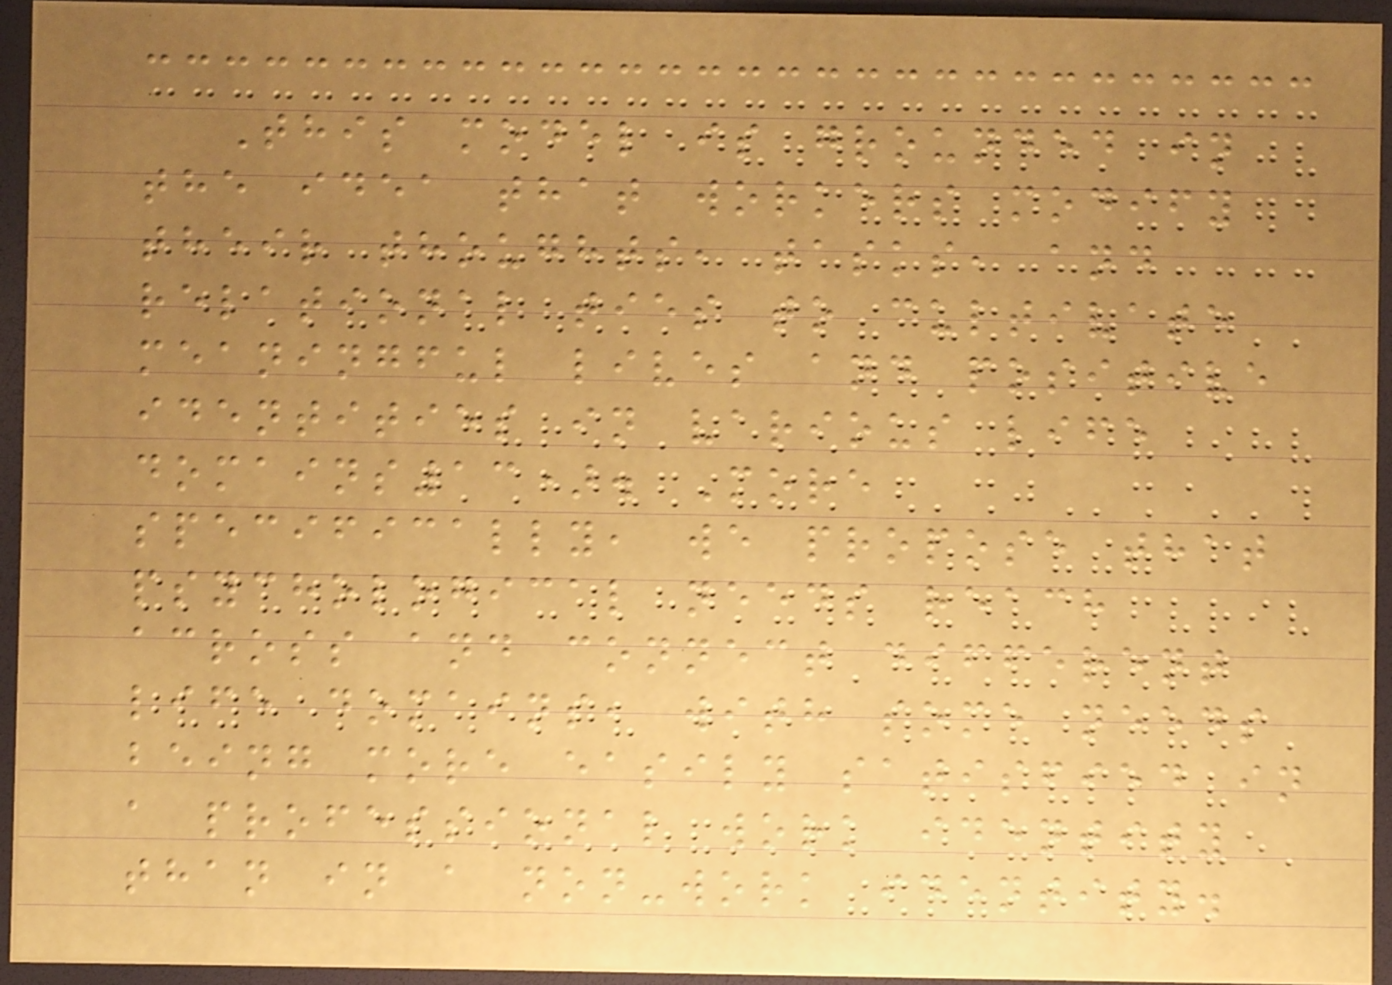This model is grounded in
the idea that workers modify
their thoughts, tasks, and
relational ties to cultivate
meaningful lives and positive
identities in various life
domains13). More
specifically, we propose that
psychological needs reach
across and connect different
life domains, with some needs
being more easily satisfied in
a professional work identity
than in a non-work identity.
